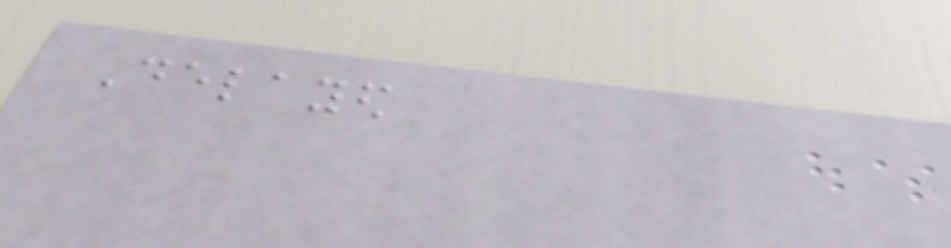Delayed
